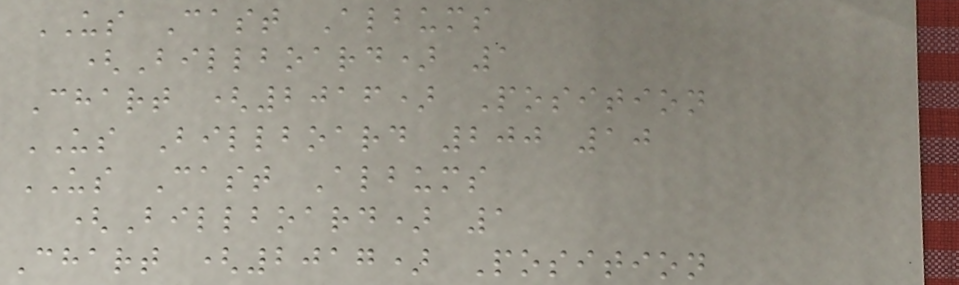US Cast Albums
(Billboard) 1
Chart (2016) Position
US Billboard 200 10
US Cast Albums
(Billboard) 1
Chart (2017) Position
